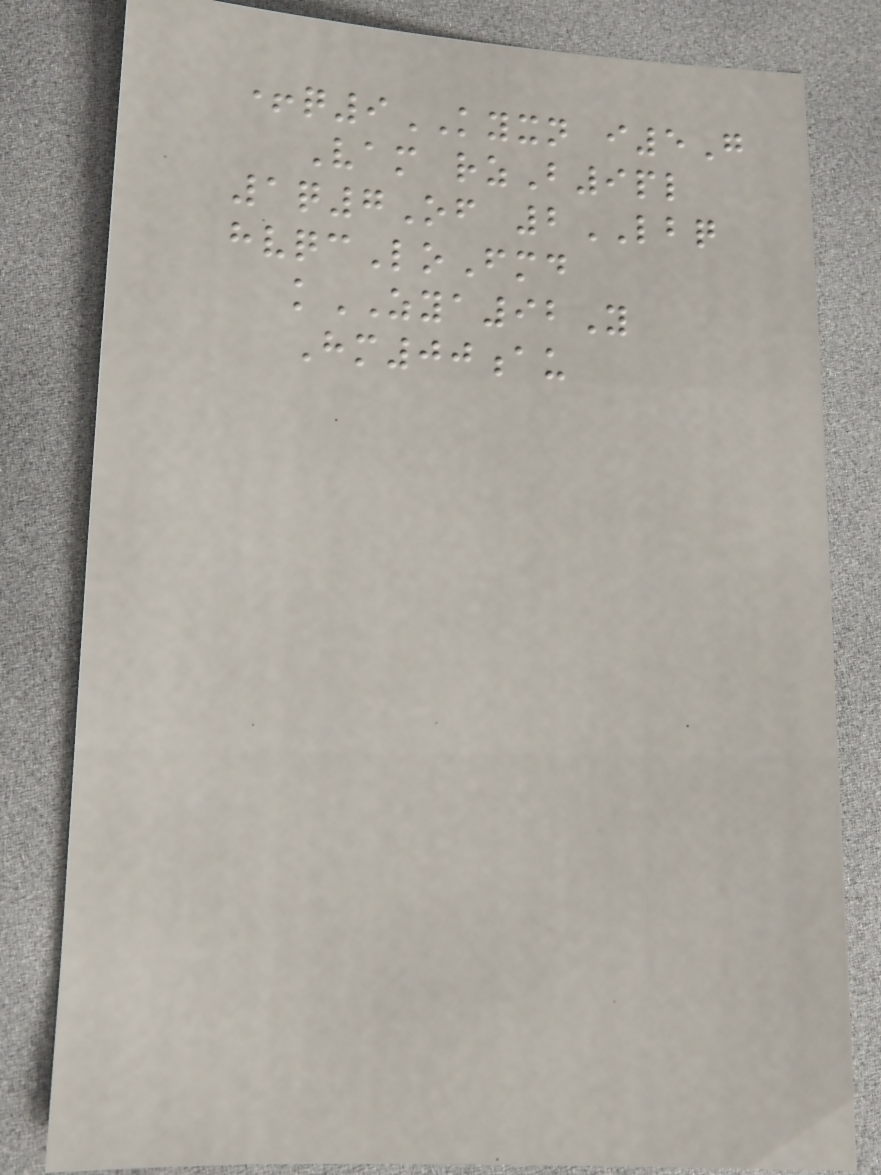+q9KYXN i5G
Vam rzB9pl
1q7Of 2LBQ
hvqcLoFmd
kZYA92Y
Hm00au
